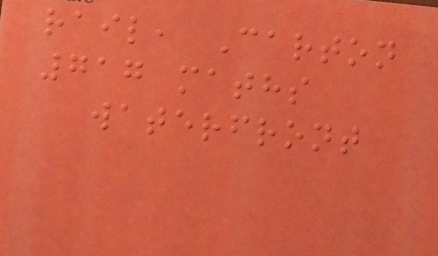rail, Carton
717 maths
waterfront
